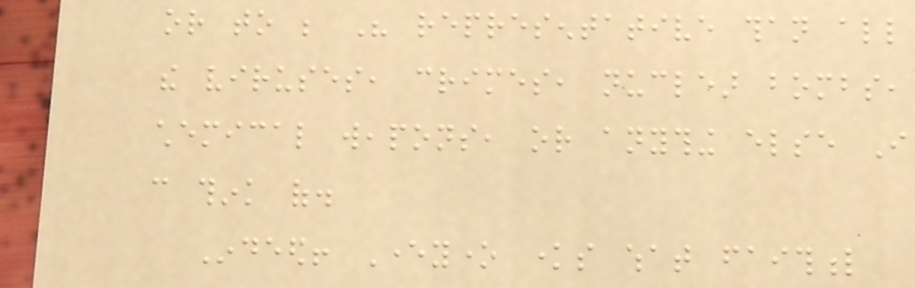or to be His representative than all
the viruses, crimes, nuclear bombs,
chemical weapons, or anything else I
can think of.
Indeed! Everyone knows what faithful
